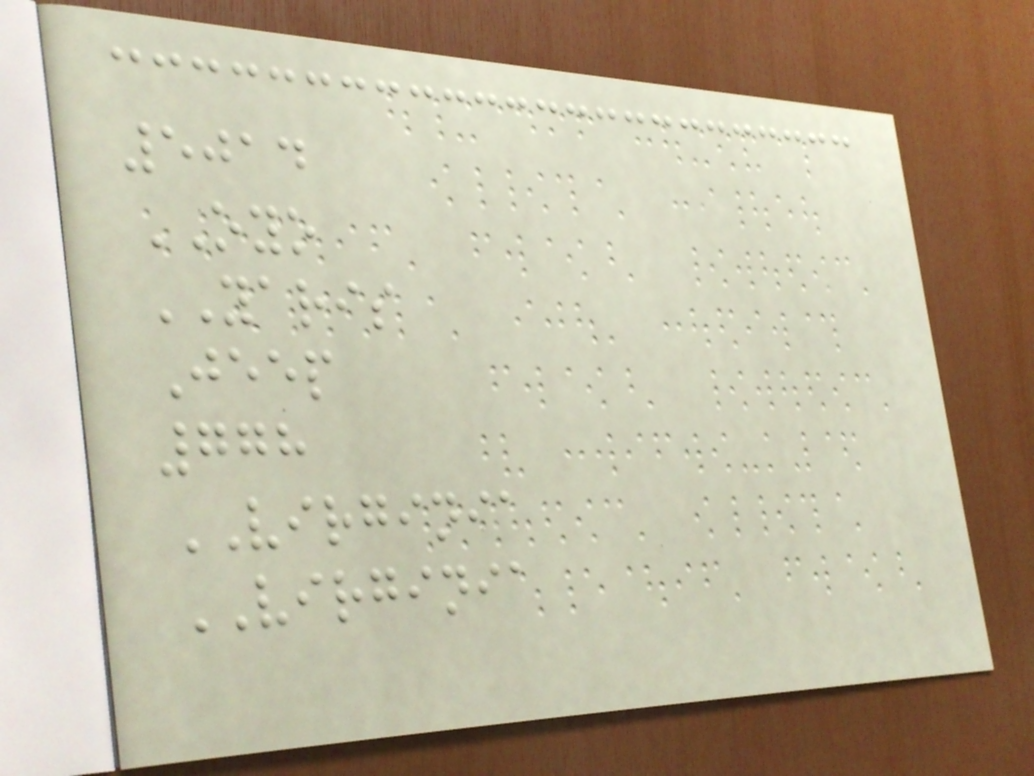5014
OYO
YARIS
Jeep
778
VIRGINIA
VIRGINIA
